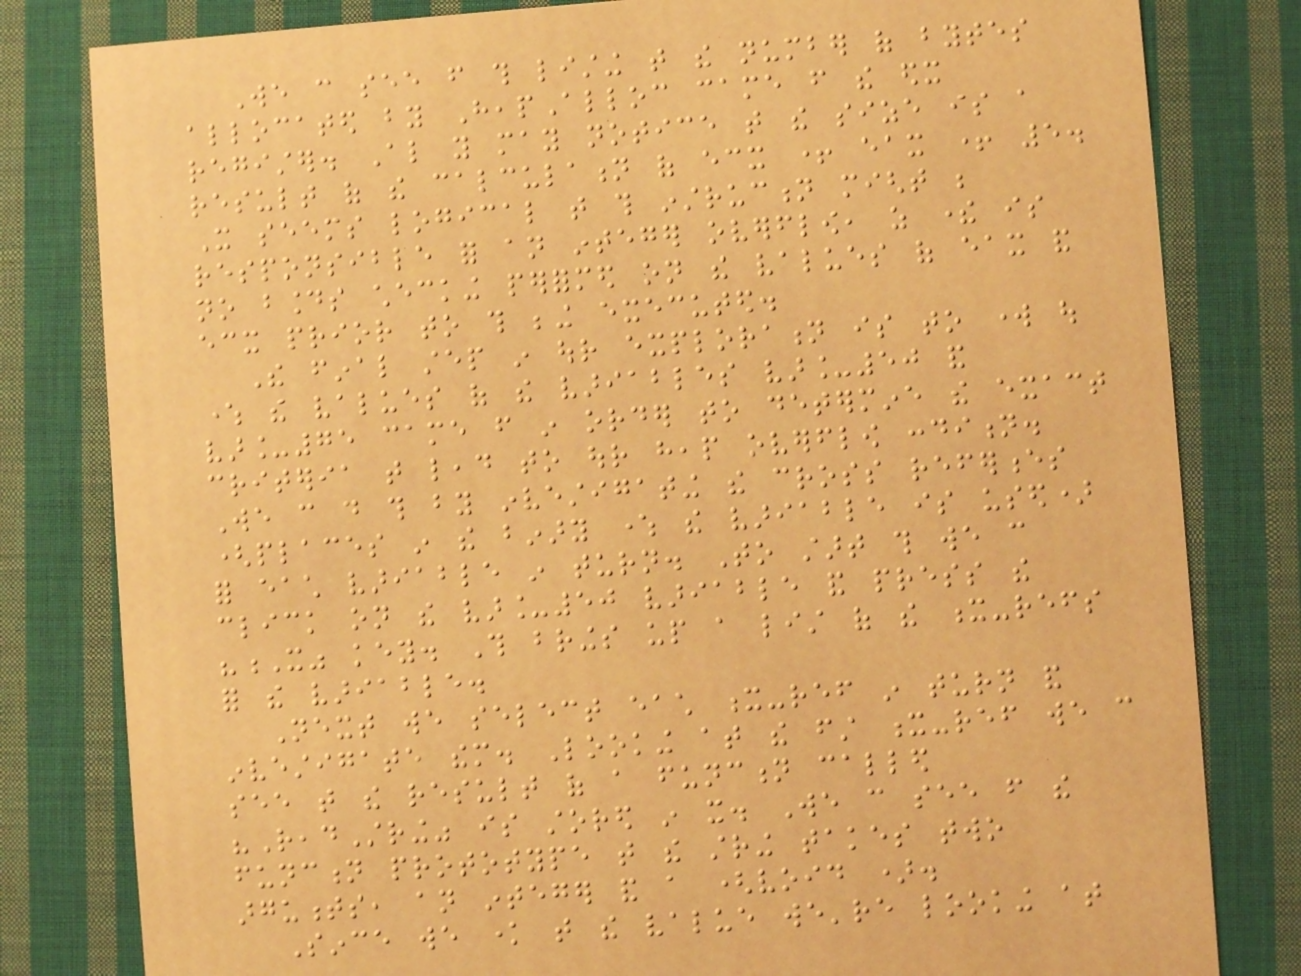We can see from this listing that the number of bytes
allocated by HeapAlloc came from the edx
register. Also you may notice that the size is a
result of the calculation of ecx + eax + 5.
It seems logical that this instruction might be
responsible for an integer overflow, as there is
no bounds checking performed on the values of eax and
ecx prior to this being executed.
The final step in our exploration is to work out
where the values of the variables var_50 and
var_75 came from in order to determine the exact
criteria that lead to our heap overflow condition.
We can do this by investigating the cross references
(places in the binary where the variable is used)
for each variable in turn. To start this we can
click on the var_50 variable and press the
"X" key. This brings up a list of the x-refs
for the variable.
Next we select each x-ref in turn and
investigate them. Looking at the first x-ref we can
see that the result of a function called
"ReadString" is stored in it. We can see from the
function prototype that the string takes two
arguments, an integer and a (void ).
Since we know that the value we're looking at
